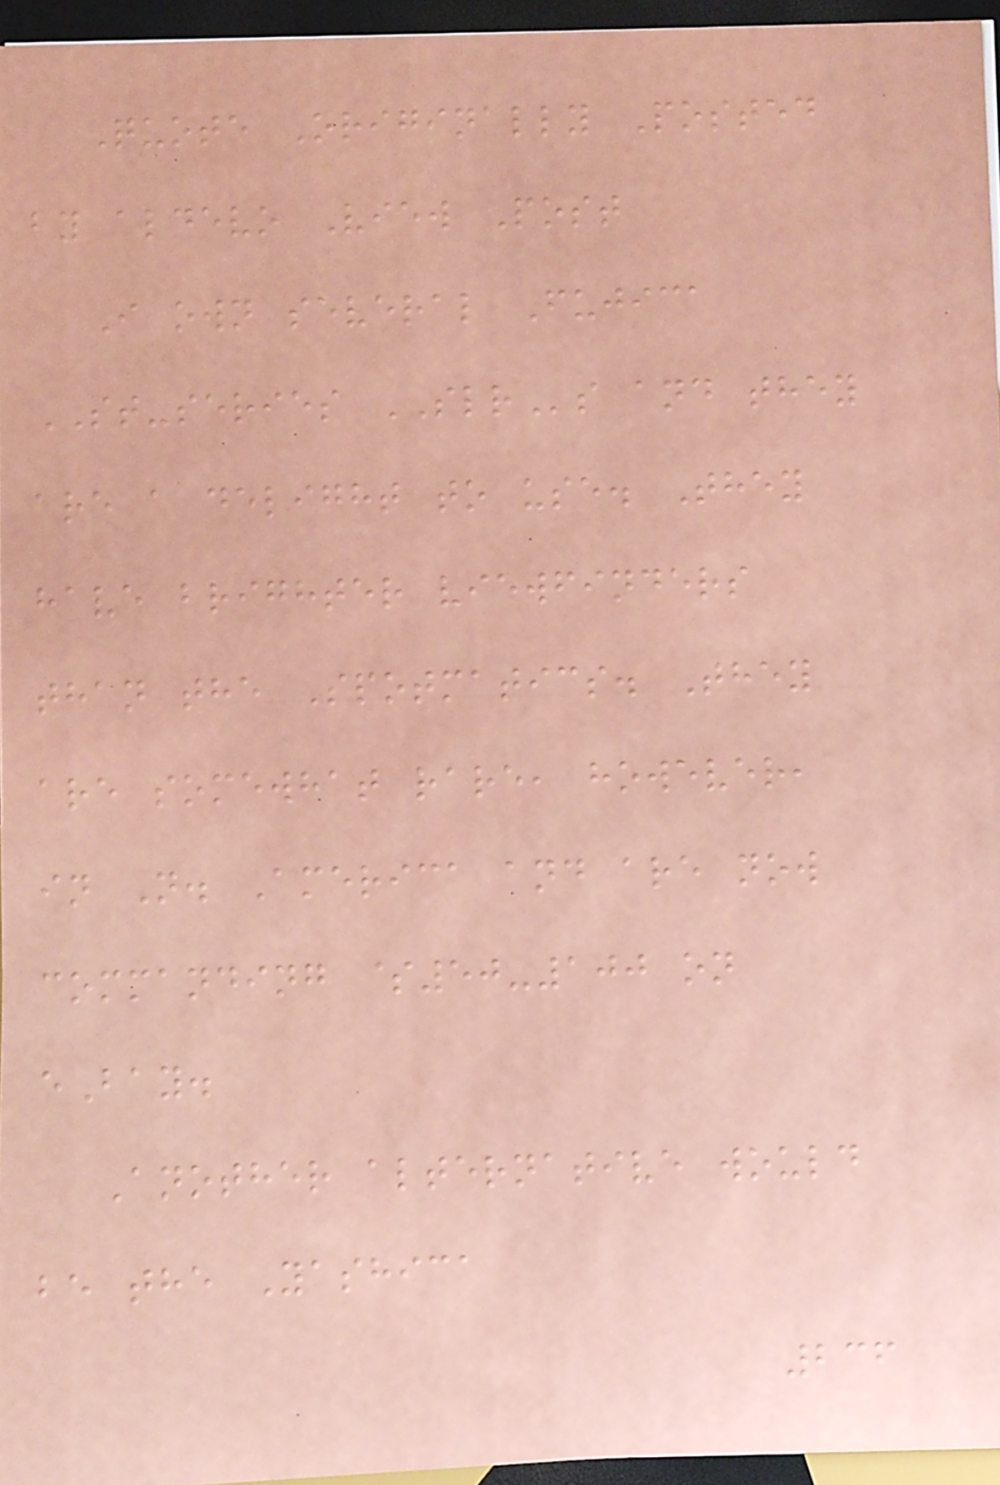Quote Originally Posted
by aldevo View Post
I own several Fujica
ST-series SLRs and they
are a delight to use. They
have brighter viewfinders
than the Spotmatics. They
are somewhat rare, however,
in N. America and are now
commanding $50-100 on
eBay.
Another alternative would
be the Yashica
236
